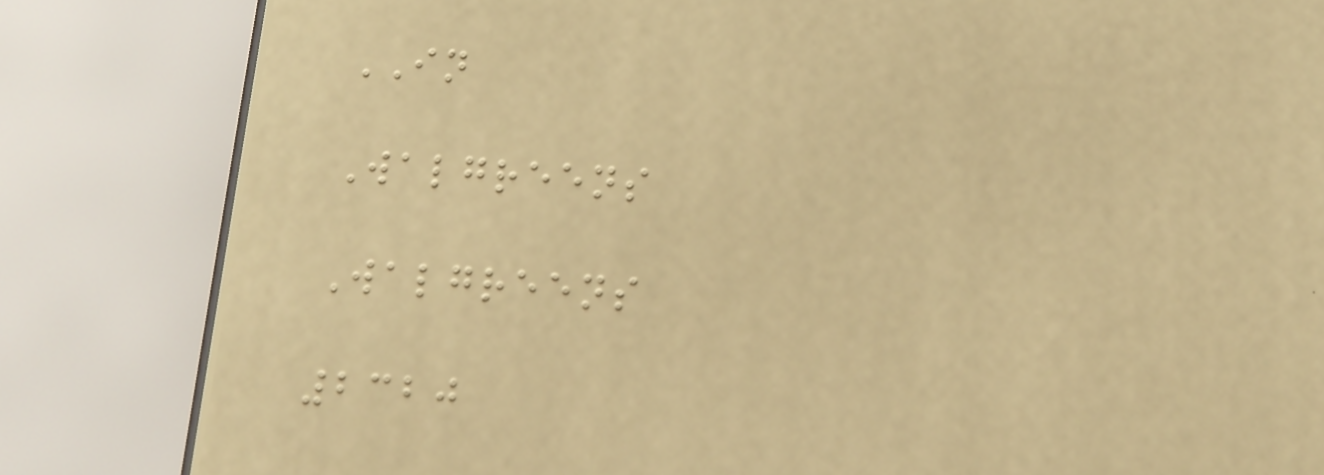IN
Walgreens
Walgreens
2320
